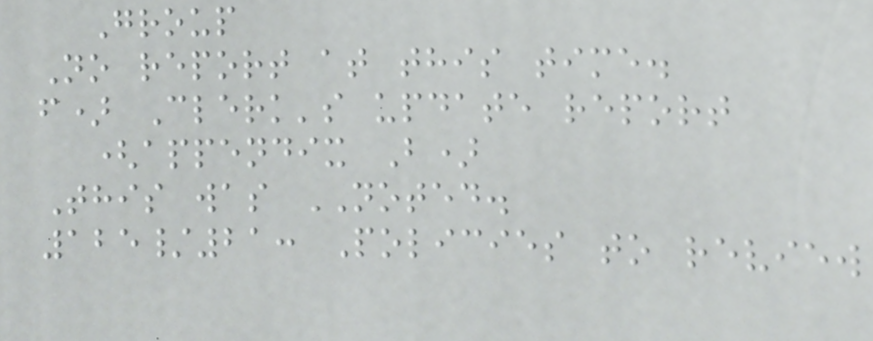Group
No report at this time.
f) Clerk's update report
(appendix B)
This was NOTED.
125/21: Policies to review
